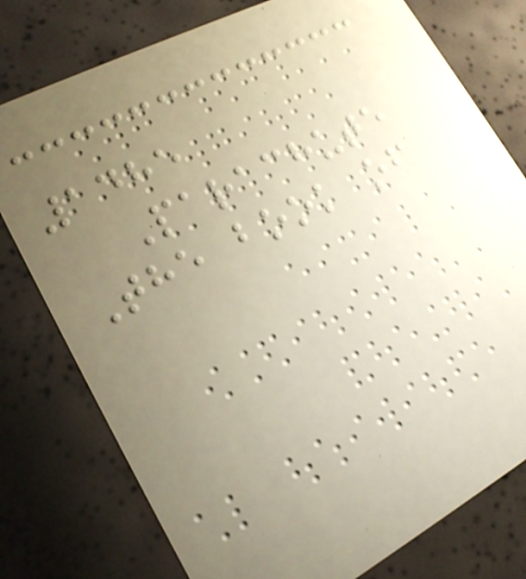1485
Parachute
The book of
